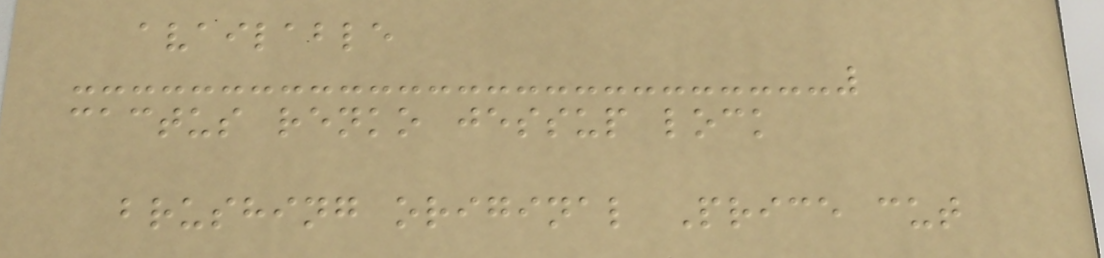available
cactus renko jessup lock
brushing original Price cut
